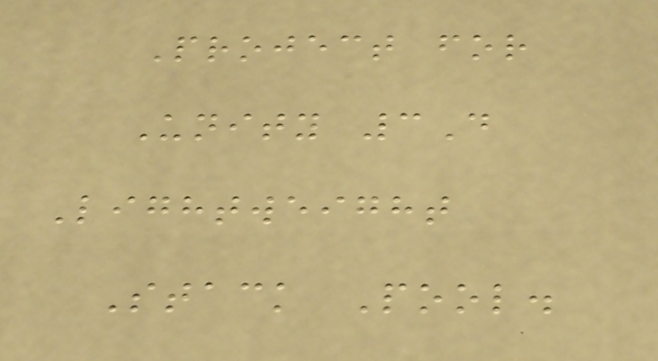Project for
Unity 3D
Lightweight
Stack Pool.
